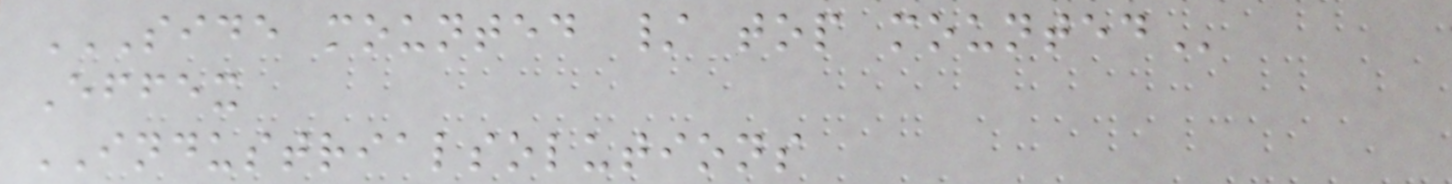SIDE MOUNTED / TOP MOUNTED
Effex
INDUSTRIALSOLUTIONS
